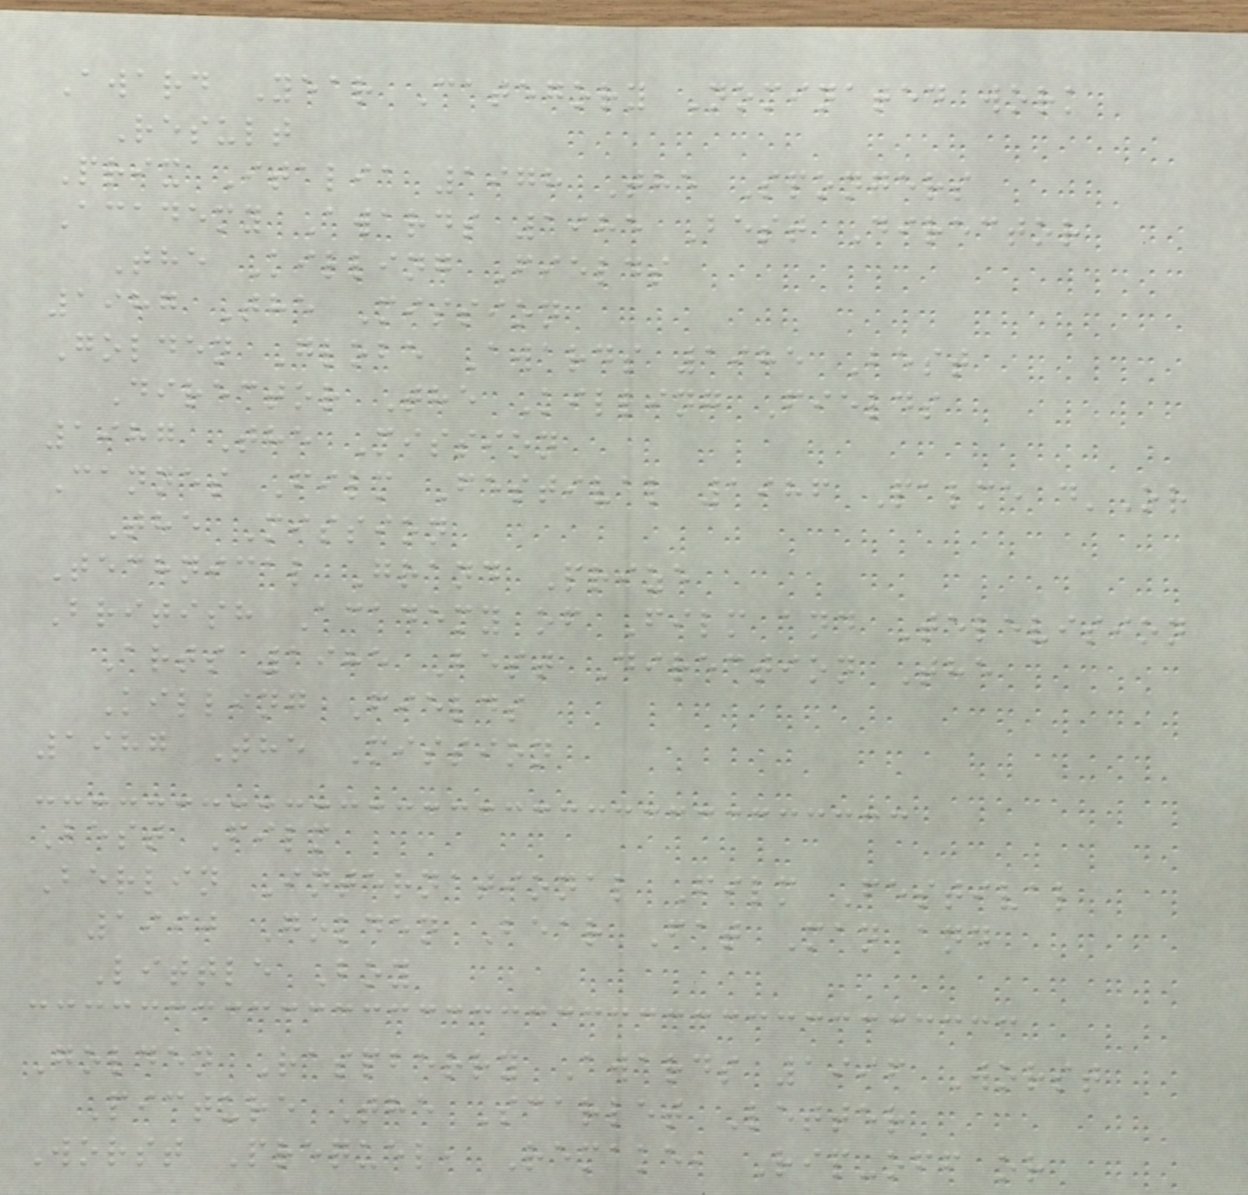Award Year Category Nominated work
Result
Prix Italia 1978 The Spongers
Academy Awards 1985 Best Director
The Killing Fields
1987 The Mission
Golden Globe Awards 1985 Best
Director The Killing Fields
1987 The Mission
Cannes Film Festival 1986 Palme d'Or
The Mission
Technical Grand Prize
British Academy of Film and Television
Arts 1985 Best Direction The
Killing Fields
1987 The Mission
Best Film
Berlin International Film Festival
1990 Golden Bear Fat Man and
Little Boy
Golden Raspberry Awards 1996 Worst
Picture The Scarlet Letter
Worst Prequel, Remake, Rip-off or
